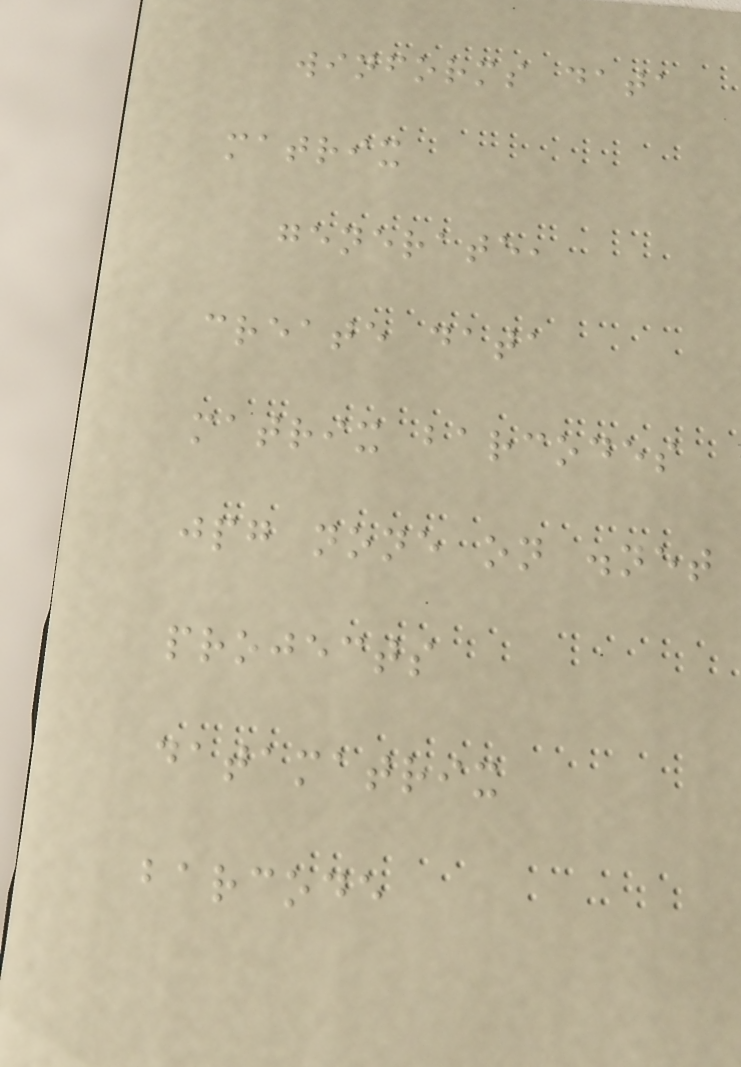winforms data
matrix
generate,
create data
matrix barcodes
jpg none on .net
projects
datamatrix
barcode
